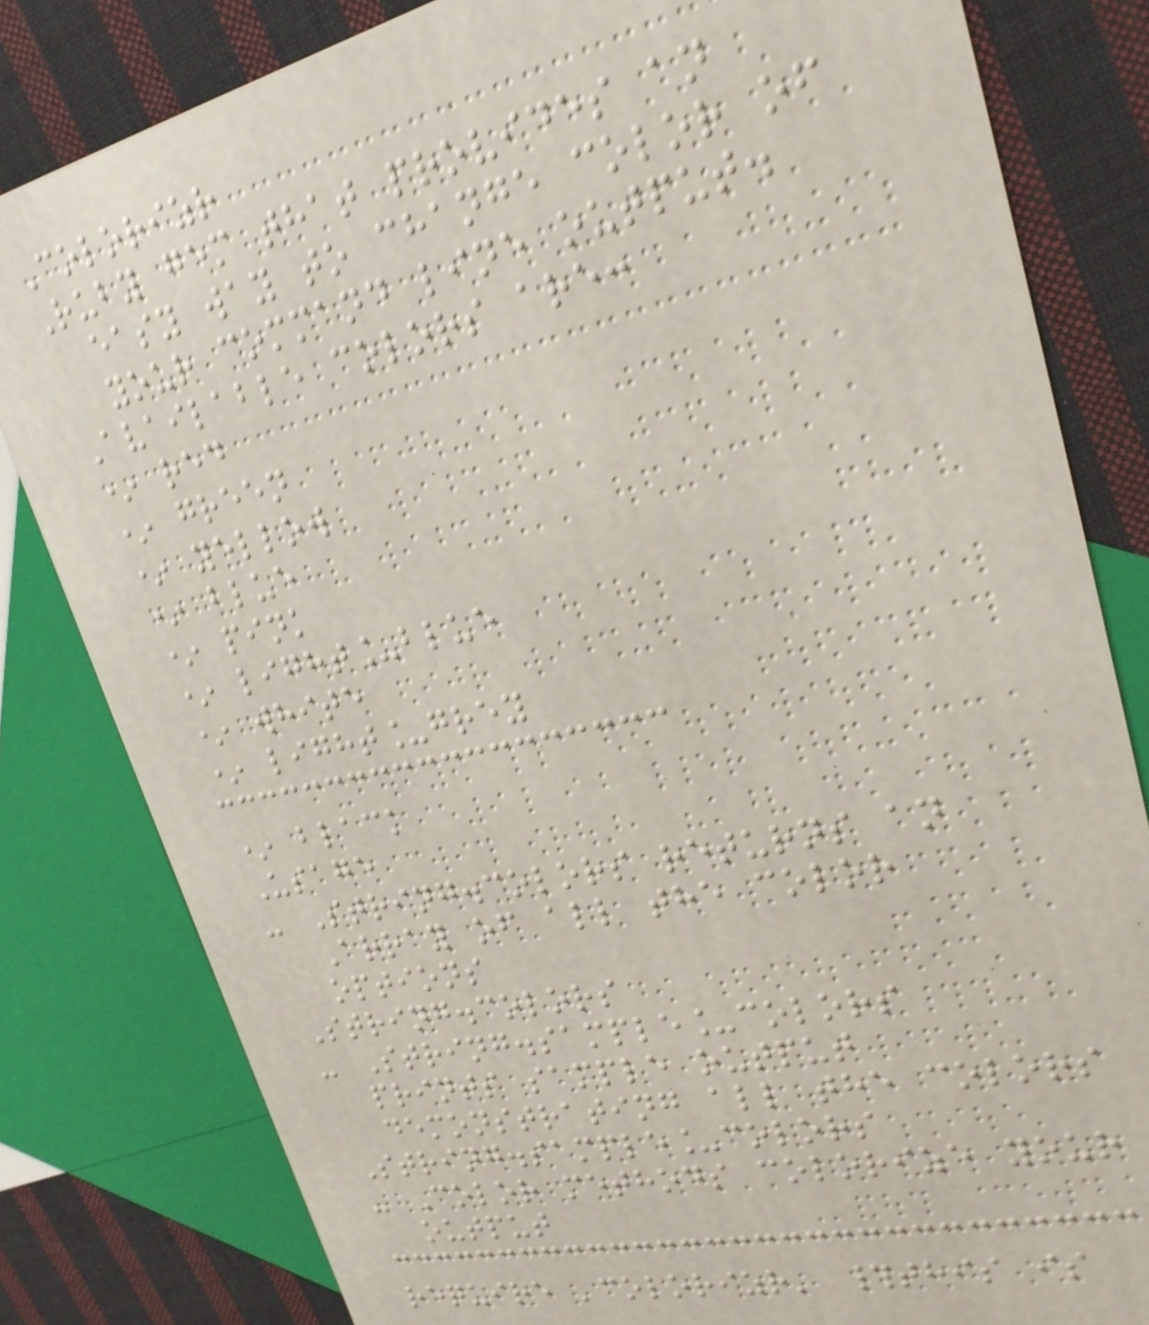Colorizr
Ruby gem that provides an
easy way to change color of
your command line output.
Available colors are:
* red
* green
* yellow
* blue
* pink
* light_blue
* white
* light_grey
* black
Usage
- String.colors returns an
Array of all the color
options
String.colors
- String.sample_colors
prints sample output
demonstrating all the colors
String.sample_colors
- Color methods colorize your
output
require 'colorizr' #this is
